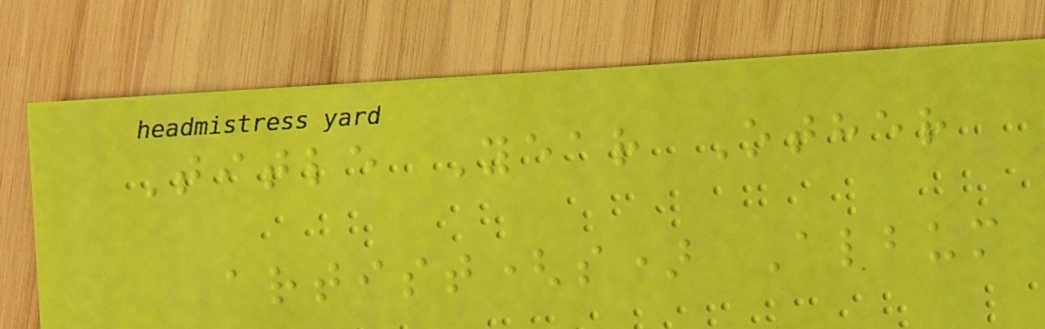Title Year Other
artist(s) Album
